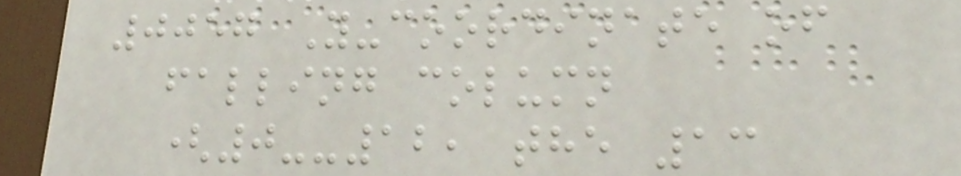0057 Y-coordinate of
falling column
(0--12, the 13
